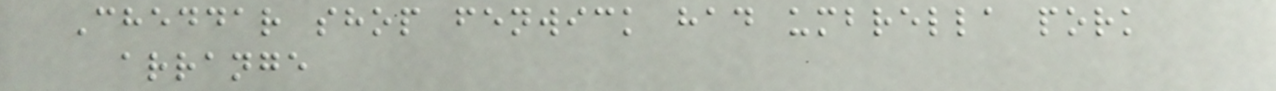Cheddar shop fenwick had umbrella pork
arrange
